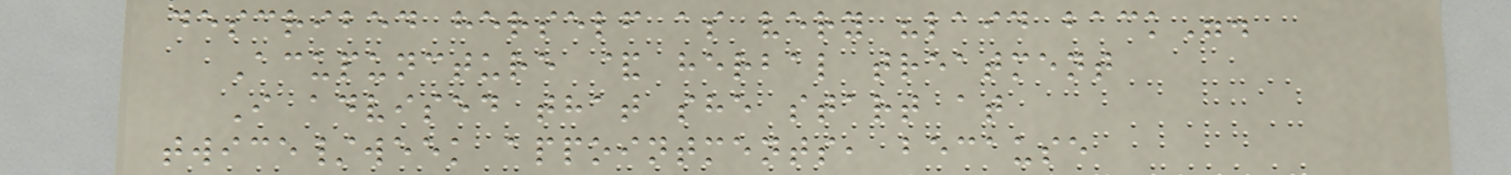described herself as very "laid back".
Acupuncture & herbal treatment
I advised that she start at
twice/week appointments, because
